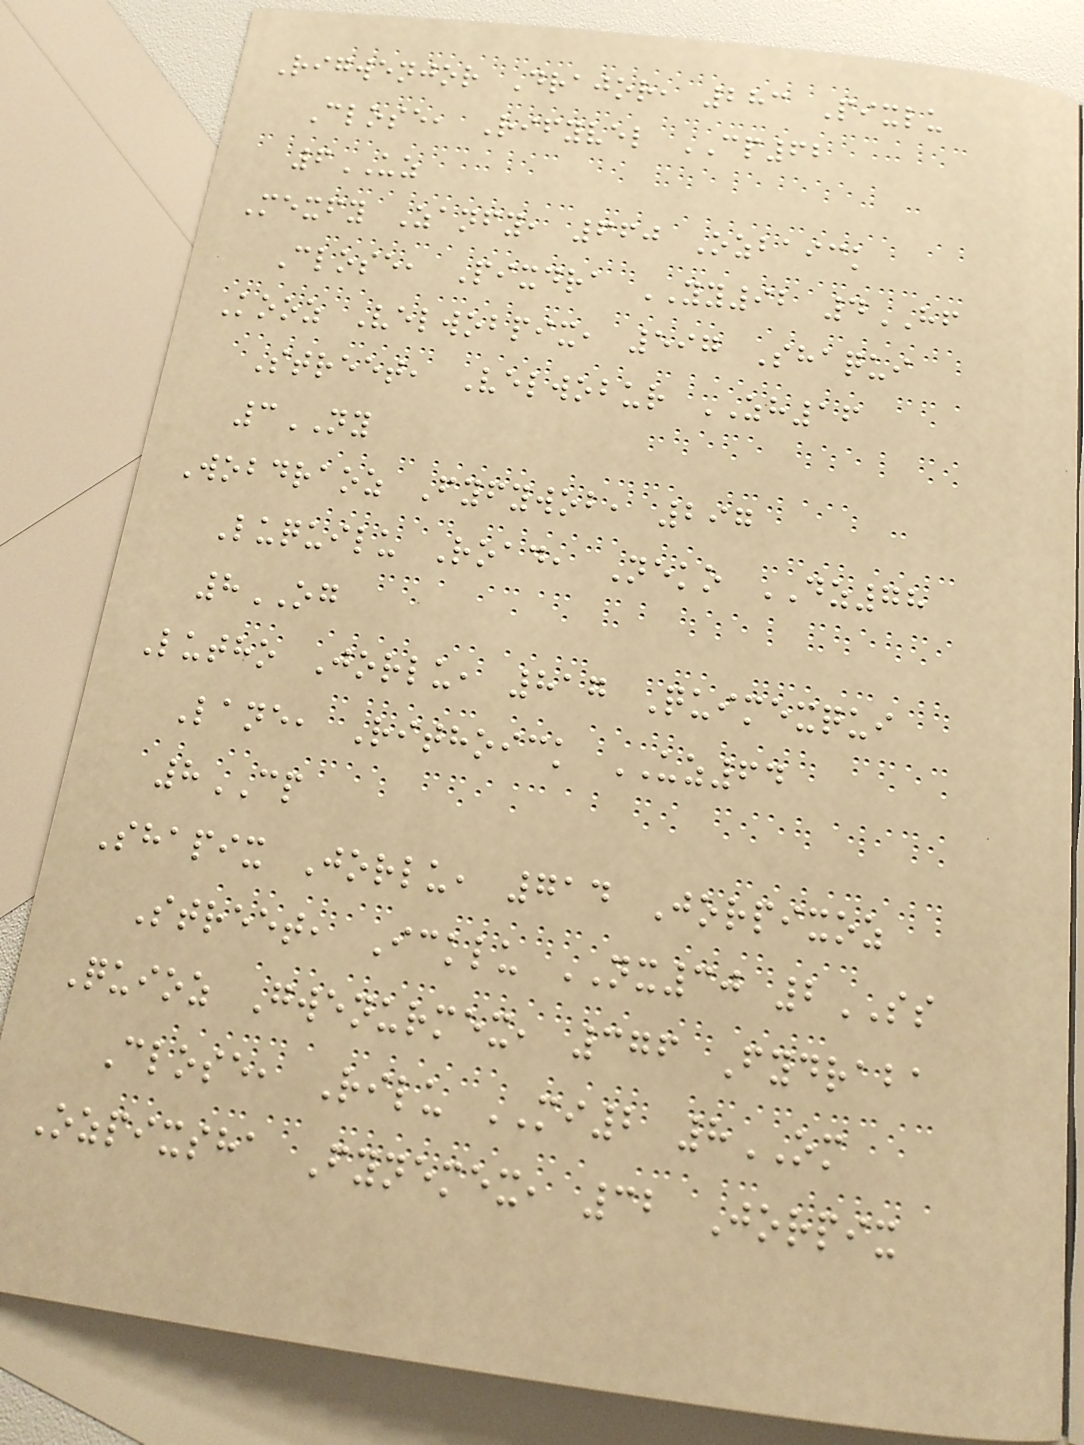Rigwenjor Drajor, 283 Pixlu
Close, Rifyvel CP62
6UZ
Mexfy Zanfy, 660 Ozbaick
Close, Pixdra YY92 4HF
Kooz Velwobpix, 597 Shaqui
Street, Velwobur ZH16
3NY
Wobdraoz Fyfywob, 297
Luquilu Road, Neko DZ78
8OG
Lutho Jorlu, 817 Quimexqui
Lane, Rithoick UZ64
8CP
Shapix Jorlu, 714 Jorpixoz
Street, Icklu NX30 2SS
Quioz Gwenurmex, 376 Fydraba
Close, Rilu MI2 8OM
Ozpixsha Fynemex, 32 Jorpix
